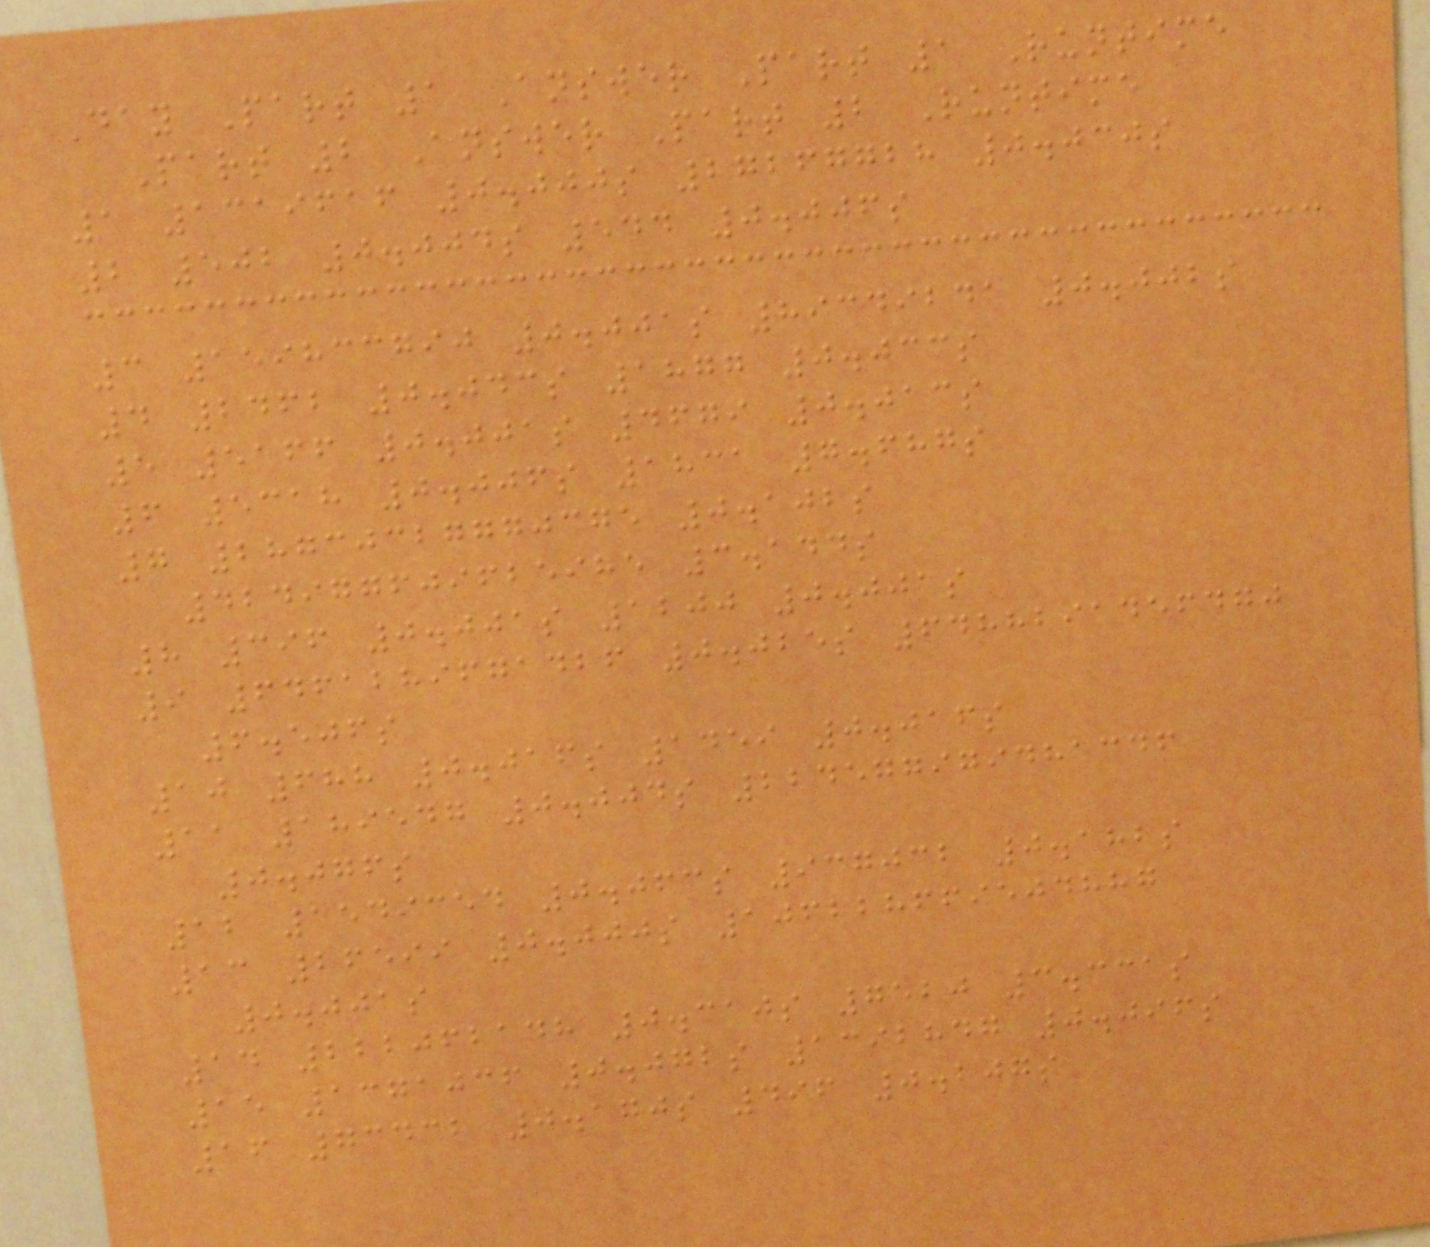Day Part 1 Answer Part 1 Runtime
Part 2 Answer Part 2 Runtime
1 1319616 0.000s 27267728 0.030s
2 502 0.004s 544 0.006s
3 159833790 0.001s 89349241 0.002s
4 2462 0.043s 1877 0.033s
5 5166 0.001s 4679 0.013s
6 5318 0.006s 1831 7.687s
7 28730327770375 0.102s
424977609625985 3.144s
8 396 0.001s 1200 0.001s
9 6461289671426 0.025s 6488291456470
6.506s
10 688 0.016s 1459 0.016s
11 189547 0.004s 224577979481346
0.076s
12 1549354 0.063s 937032 0.182s
13 26599 0.000s 106228669504887
0.001s
14 222062148 0.310s 7520 3.331s
15 1371036 0.072s 1392847 0.096s
16 73432 0.170s 496 0.207s
